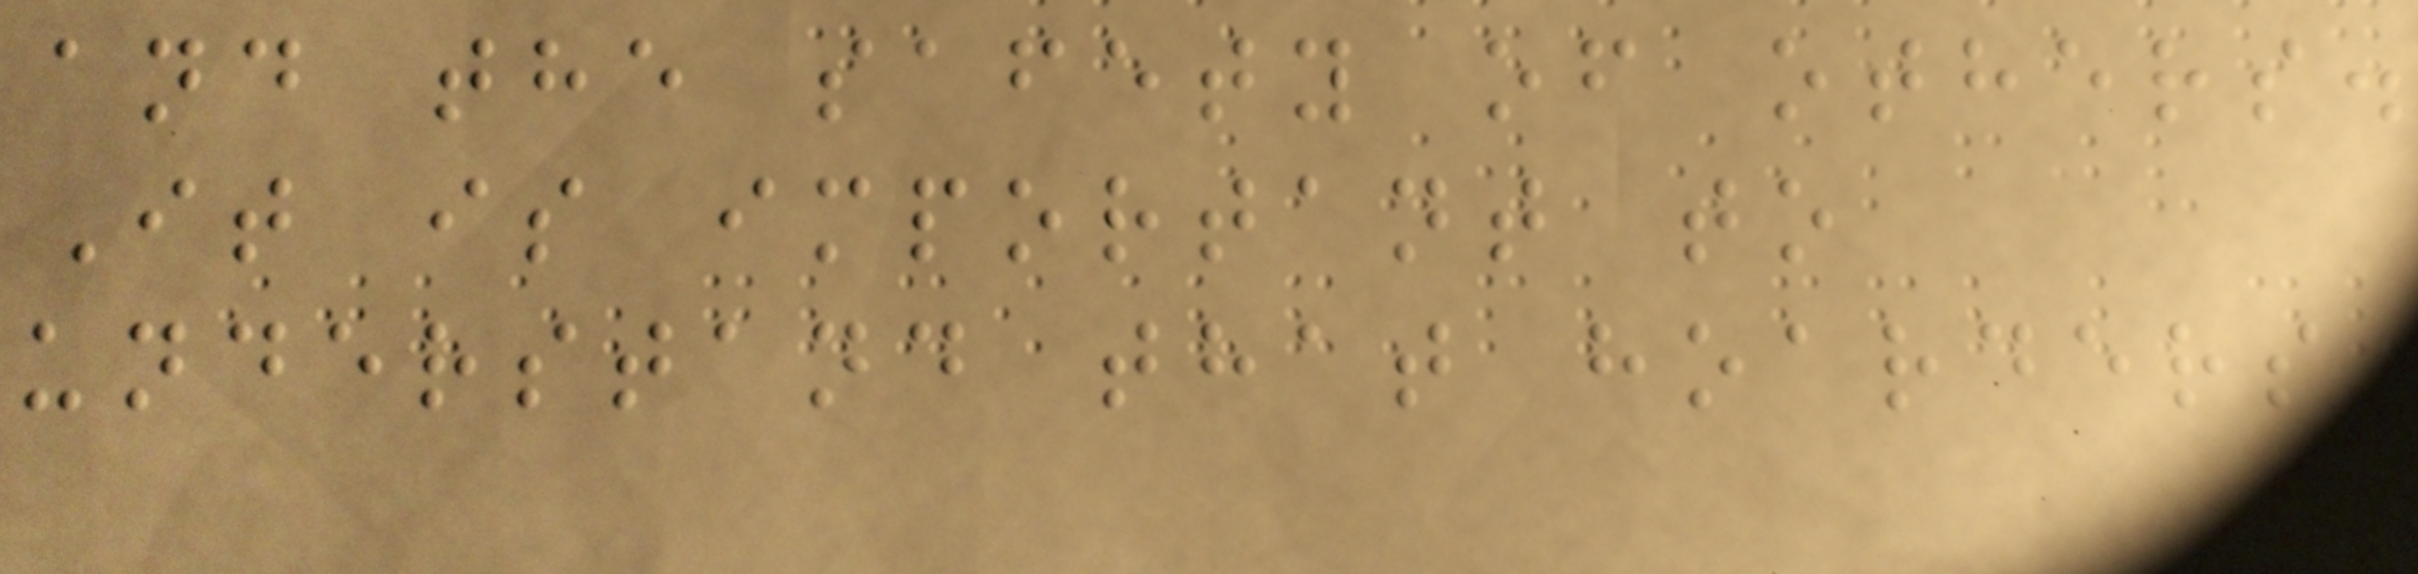and the safety of others.
It is important to
understand that hoarders
